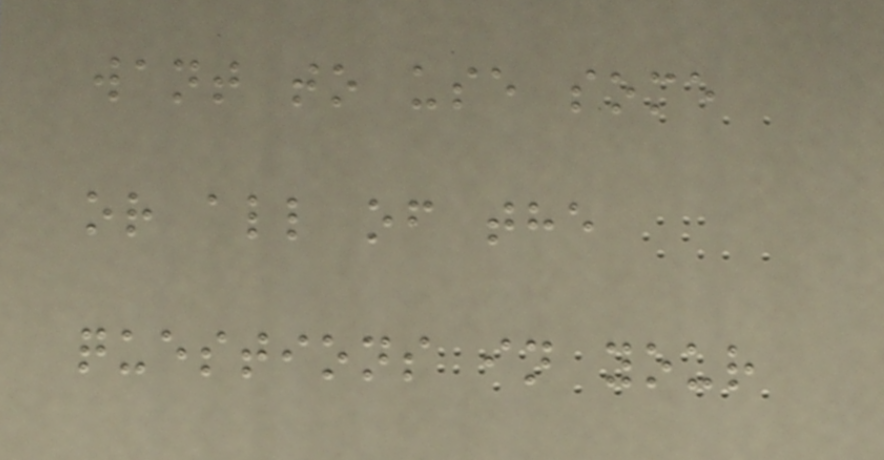want to use some
or all of the
questions in your
